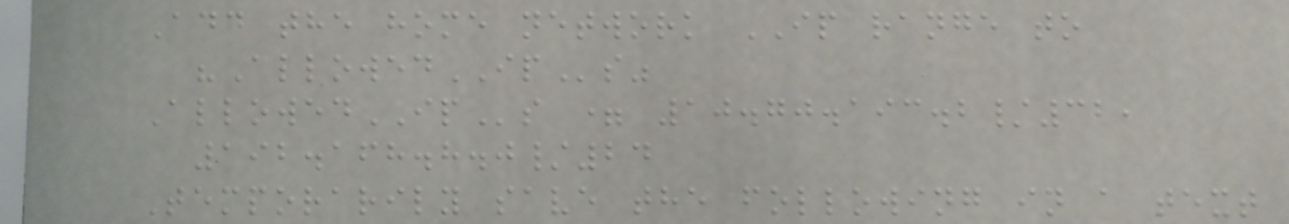Add the home network IP range to
"AllowedIPs"
AllowedIPs = 10.70.193.2/32,
192.168.8.0/24
Temporarily save the following in a text
